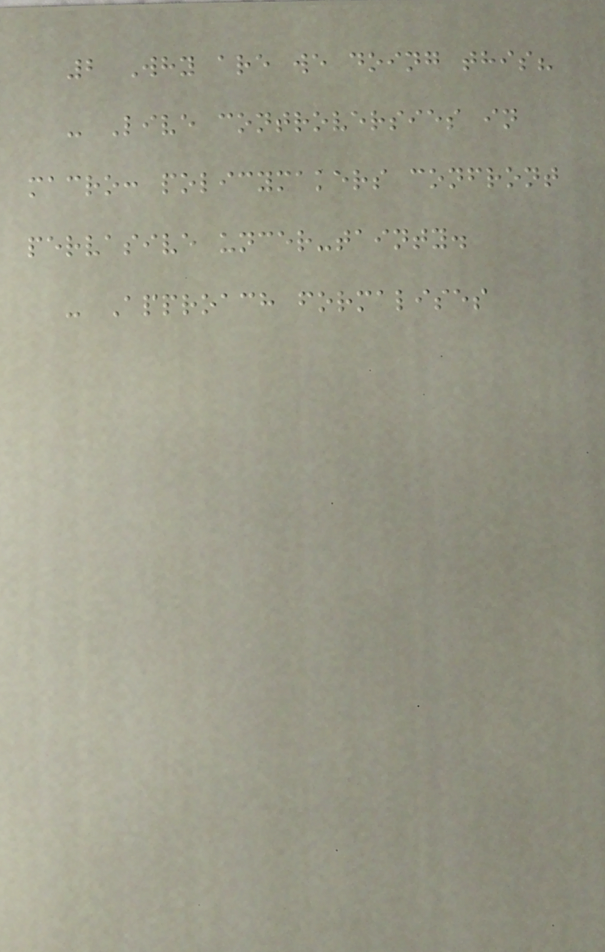2 Why are we doing this?
- Live controversies in
macro: policymakers confront
pervasive uncer-tainty.
- Approach formalises
